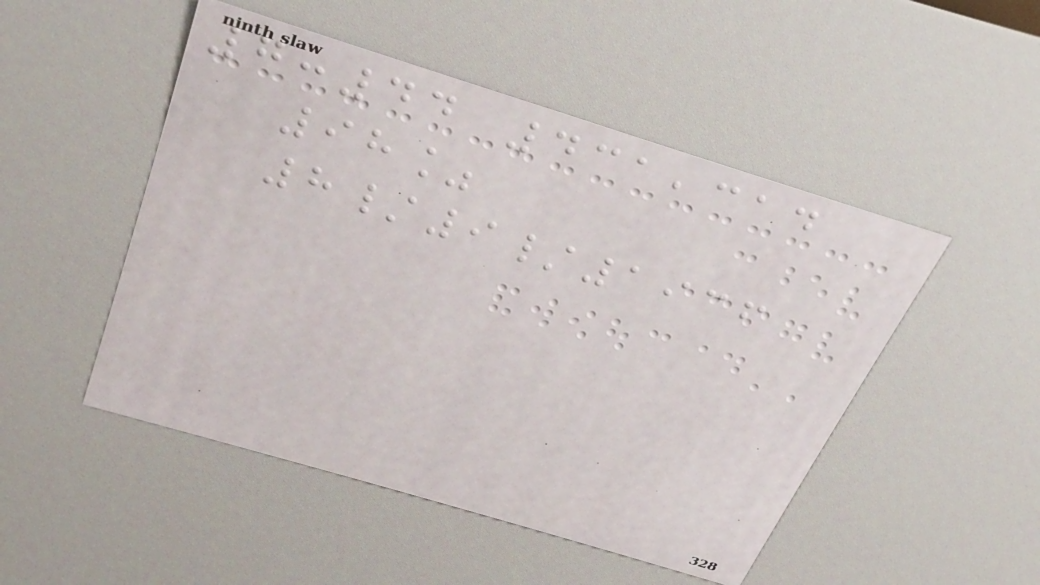7:44 431,314
98%
8/9/1936
